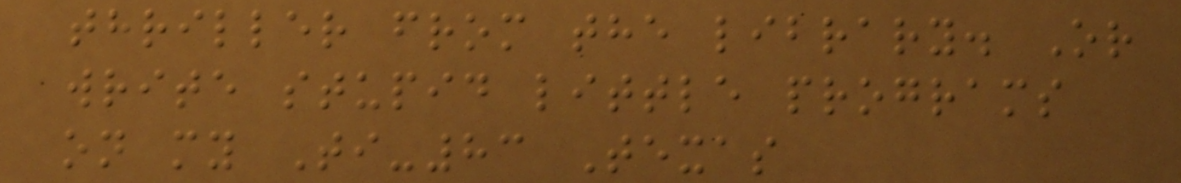thriller from the library. Or
write stupid little programs
on my Ti-83 Texas
